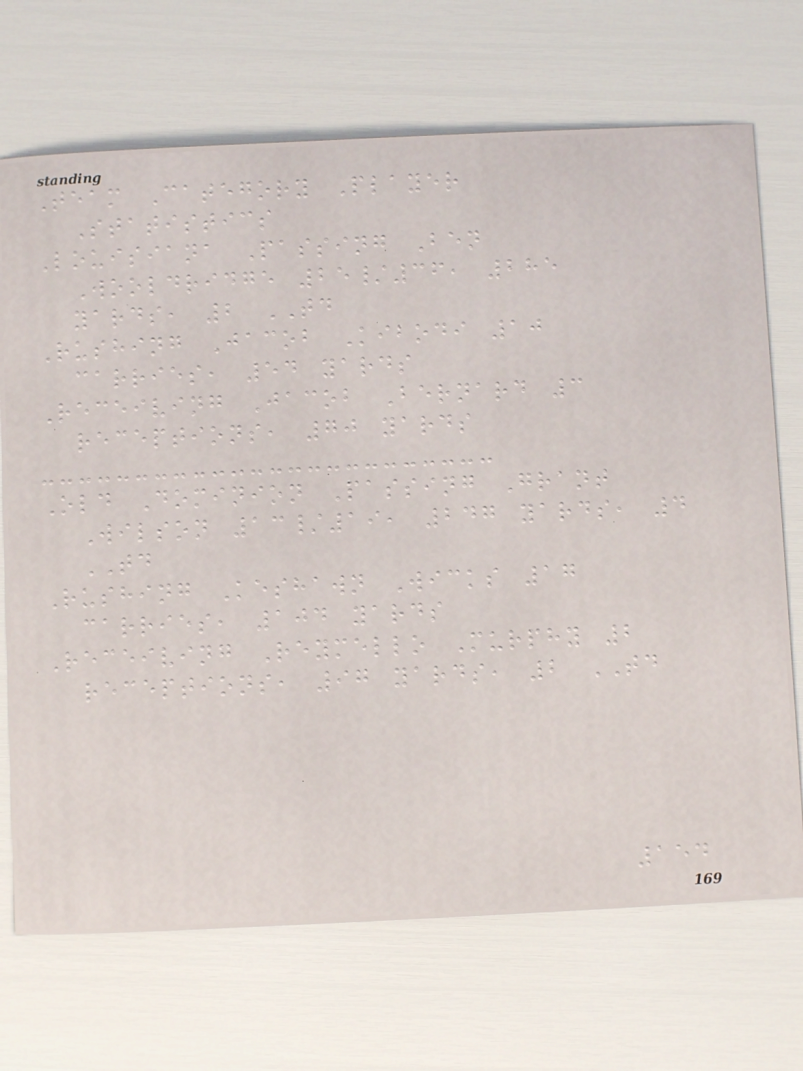Team Category Player
Statistics
Louisiana Passing Ben
Wooldridge 25/36, 285
yards, 2 TD
Rushing Jacob Kibodi 10
carries, 54 yards
Receiving Jacob Bernard 3
receptions, 70 yards
Old Dominion Passing Grant
Wilson 13/19, 247 yards, 4
TD
Rushing Keshawn Wicks 17
carries, 104 yards
Receiving Reymello Murphy 2
receptions, 97 yards, 2 TD
154
